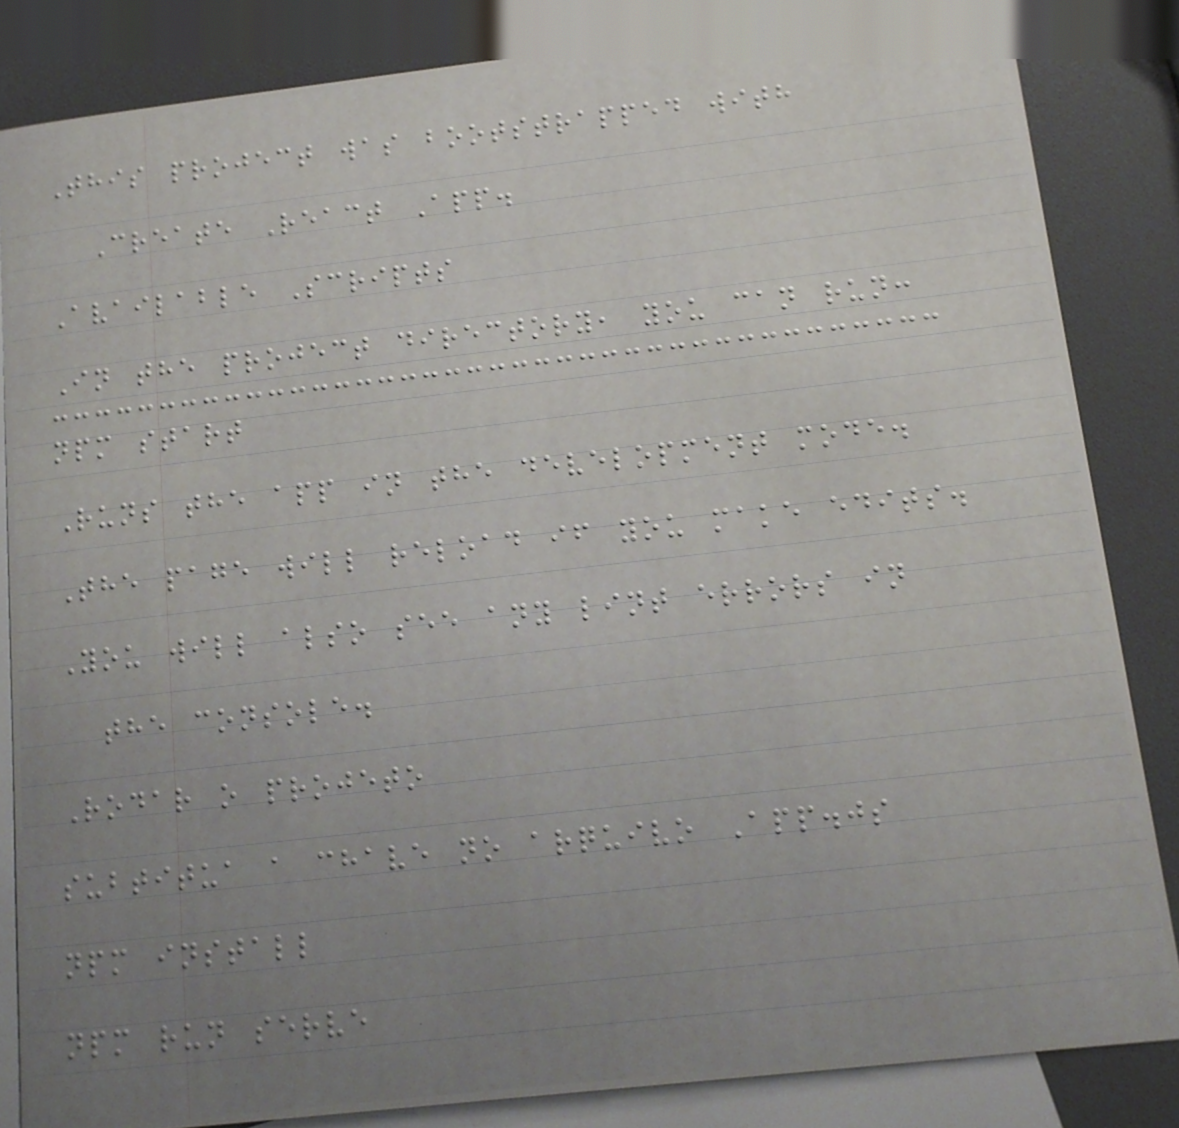This project was bootstrapped with
Create React App.
Available Scripts
In the project directory, you can run:
npm start
Runs the app in the development mode.
The page will reload if you make edits.
You will also see any lint errors in
the console.
Rodar o projeto
subtitua a chave no arquivo App.js
npm install
npm run serve
